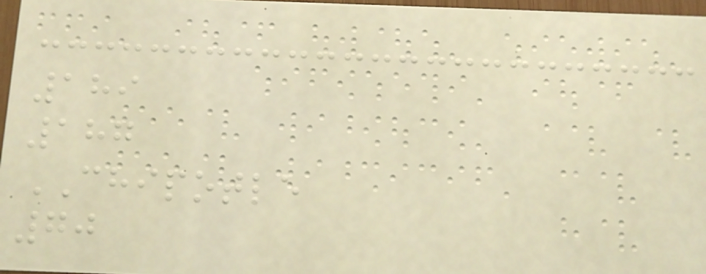189
187
CHIPOTLE
70
